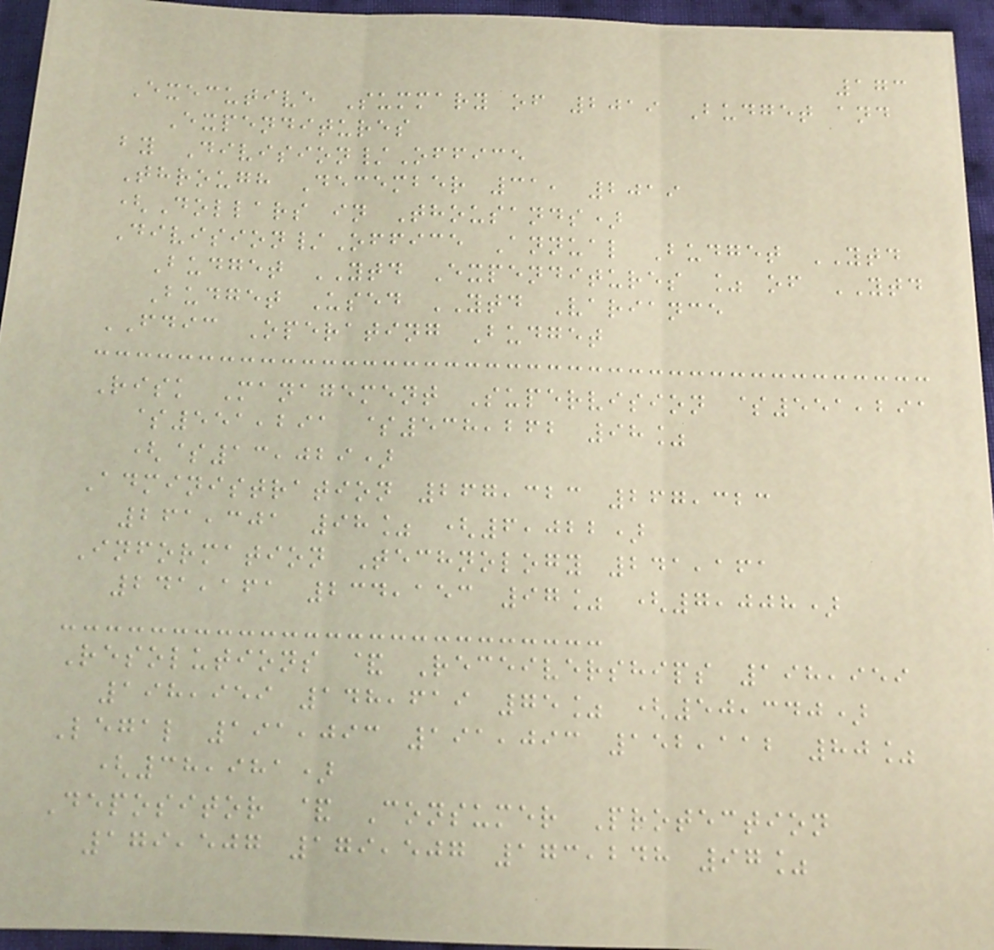173
Executive Summary of 2019 Budget and
Expenditures
by Division/Office
Through December 31, 2019
(Dollars in Thousands)
Division/Office Annual Budget YTD
Budget YTD Expenditures % of YTD
Budget Used YTD Variance
FDIC Operating Budget
Risk Management Supervision $551,291
$551,291 $538,262 98%
($13,029)
Administration 267,323 267,323
261,301 98% (6,022)
Information Technology 241,161
241,161 234,153 97% (7,008)
Resolutions & Receiverships 198,959
198,959 148,619 75% (50,340)
Legal 191,093 191,093 152,112 80%
(38,981)
Depositor & Consumer Protection
179,507 179,507 173,248 97%
